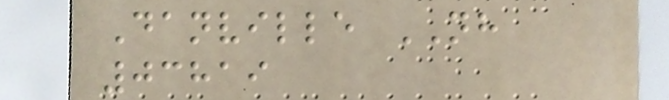Danville NH
03819
